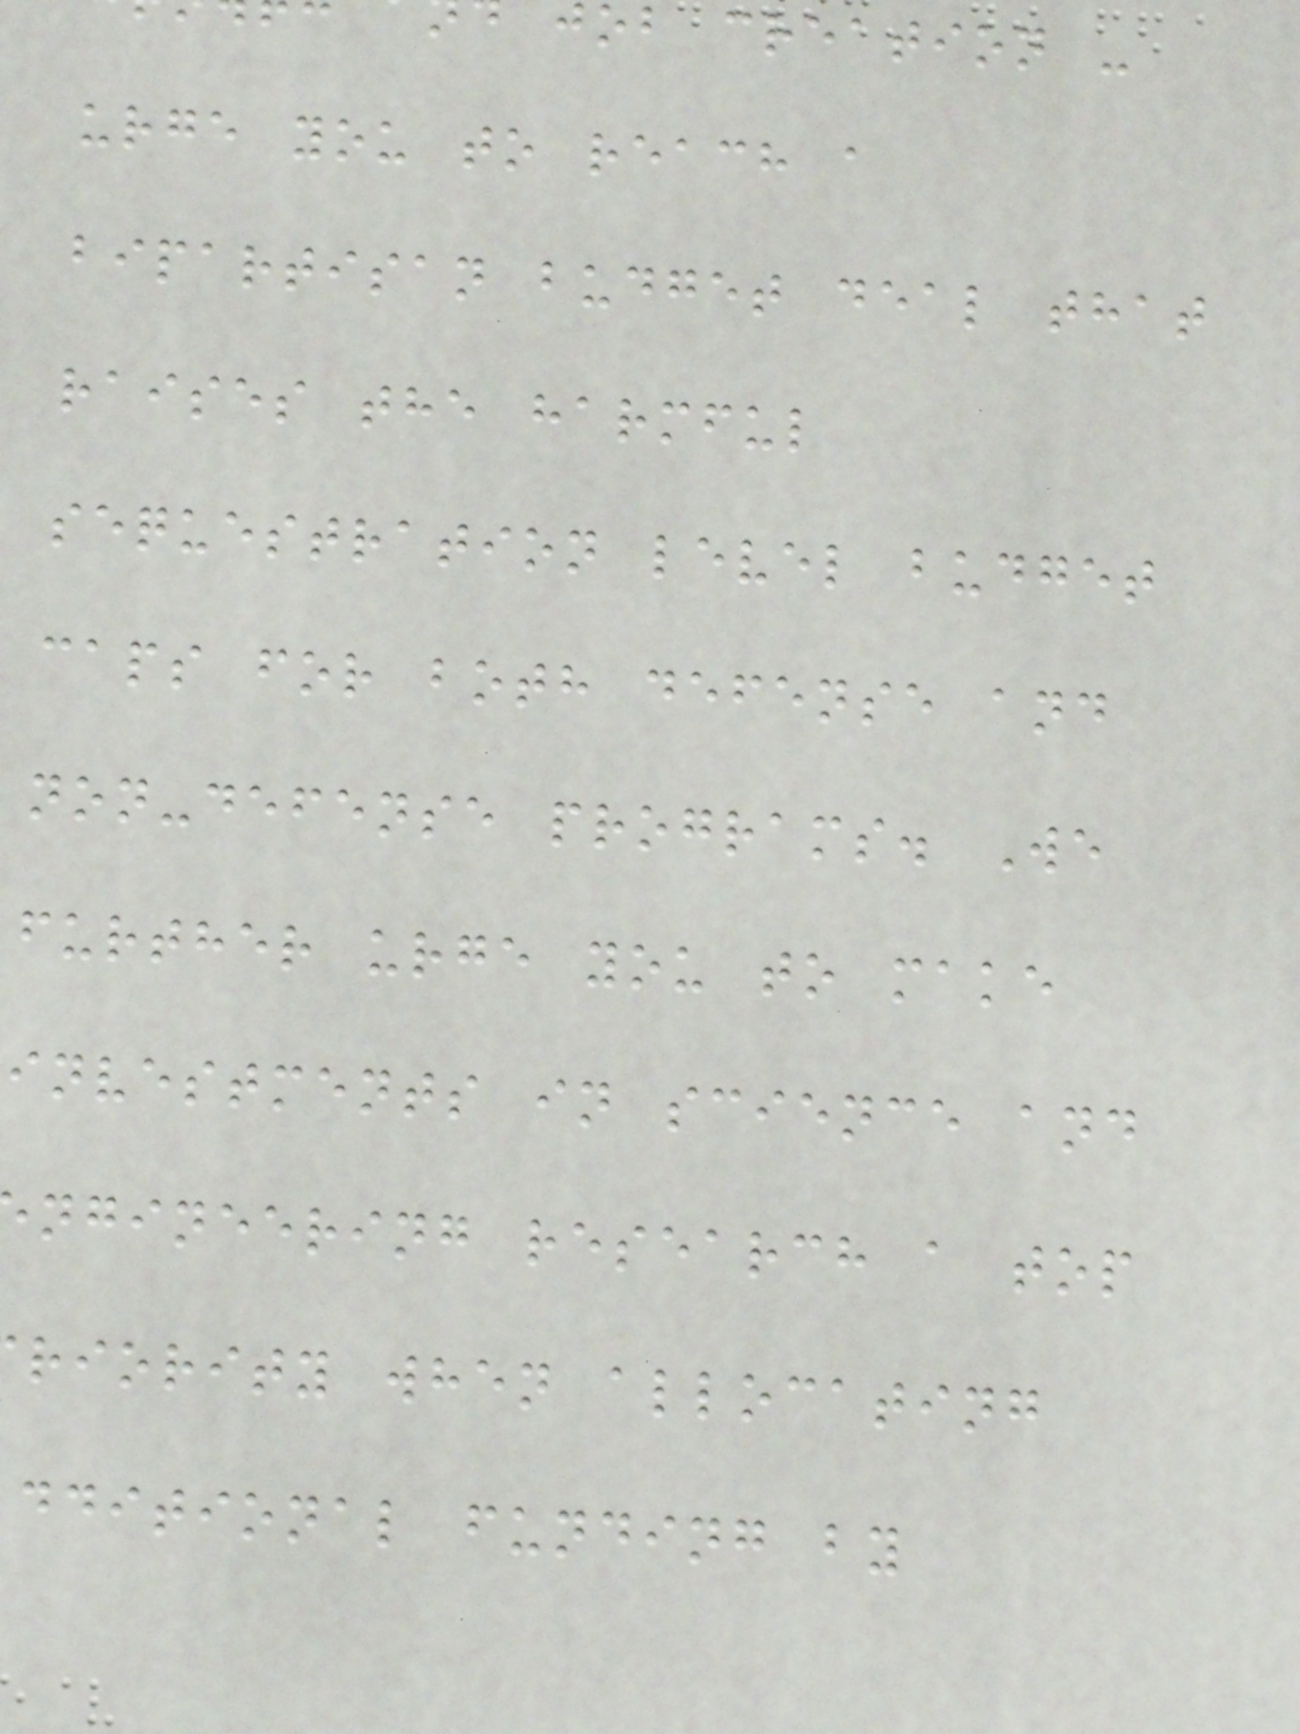job creation -
urge you to reach a
bipartisan budget deal that
raises the harmful
sequestration level budget
caps for both defense and
non-defense programs. We
further urge you to make
investments in science and
ngineering research a top
riority when allocating
dditional funding by
